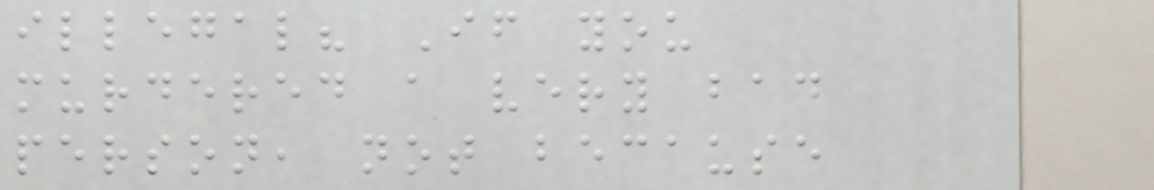illegal? If you
murdered a very bad
person, not because
